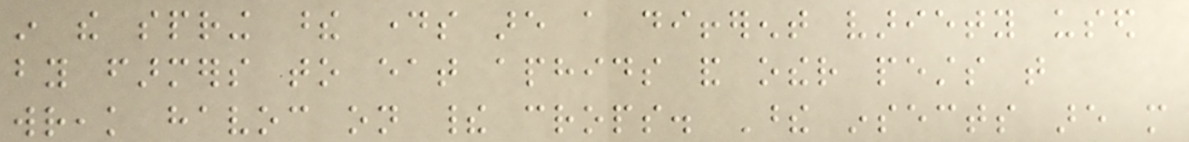in the spring these days are a different variety used
by farmers to eat aphids and other pests that
wreak havoc on their crops. These insects are more
